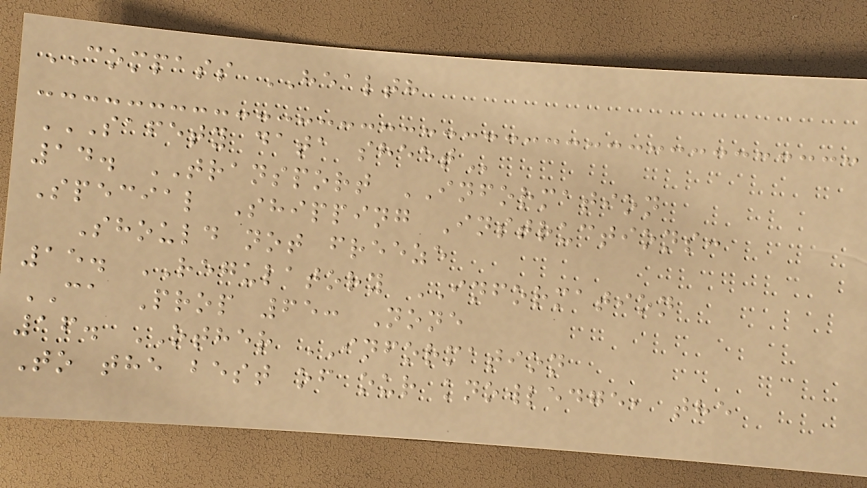COMPASS HEALTH
SAFETY DATA SHEET
14. TRANSPORT INFORMATION
Special Shipping Instructions:
Should not freeze
15. REGULATORY INFORMATION
CA Prop 65: None
16. OTHER INFORMATION
To the best of our knowledge, the
